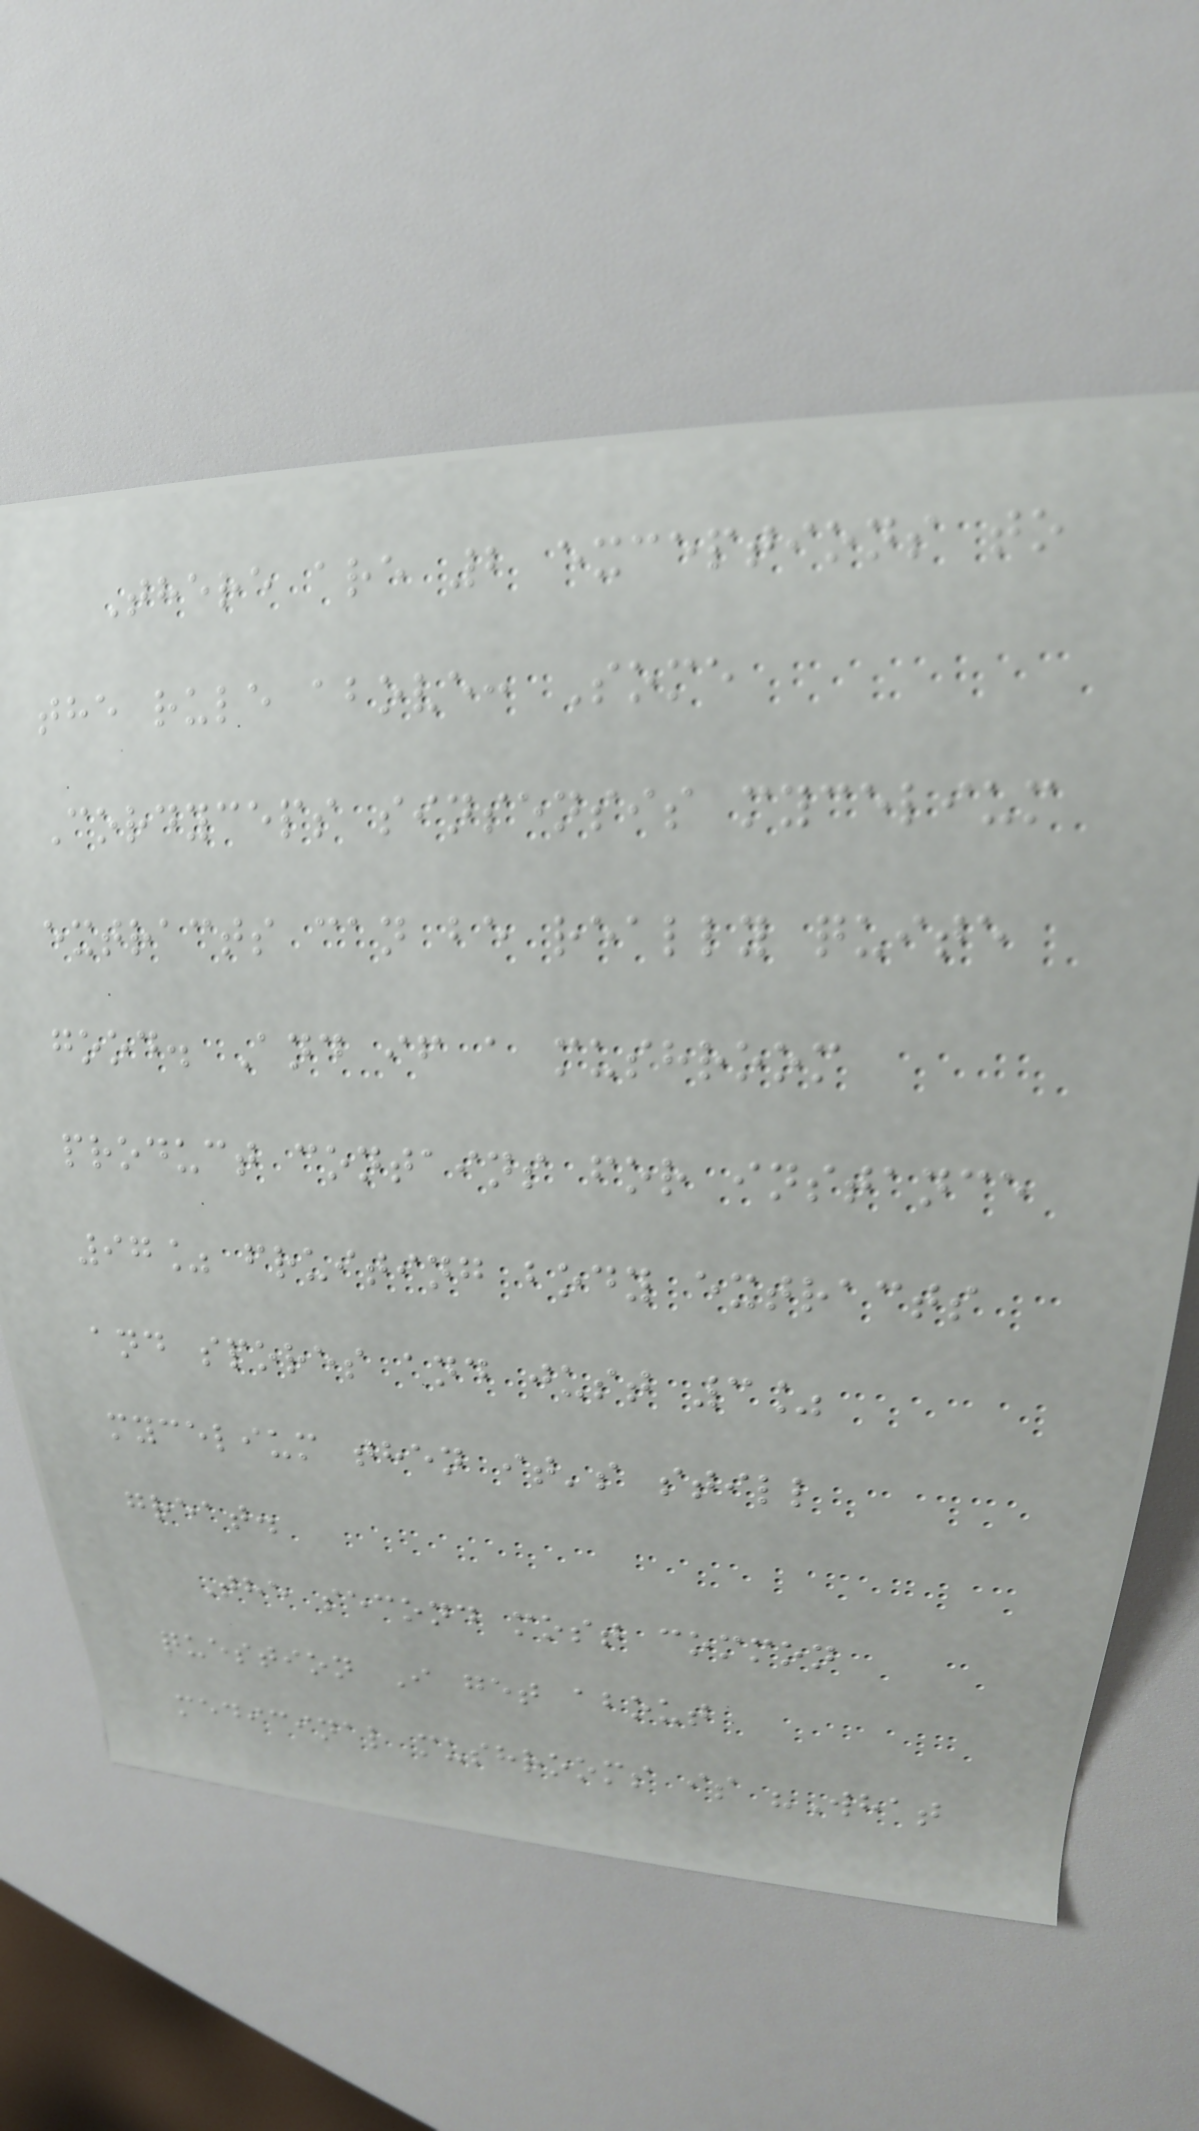There are 2 exceptions to
the rule above: Some
Cordyceps sinsensis mycelium
extracts can be really quite
good. And if a mushroom
product contains for instance
97% fruiting body extracts
and spores and just 3%
mycelium then it's still
great.
The second most common
question I get about
medicinal mushrooms is "What
